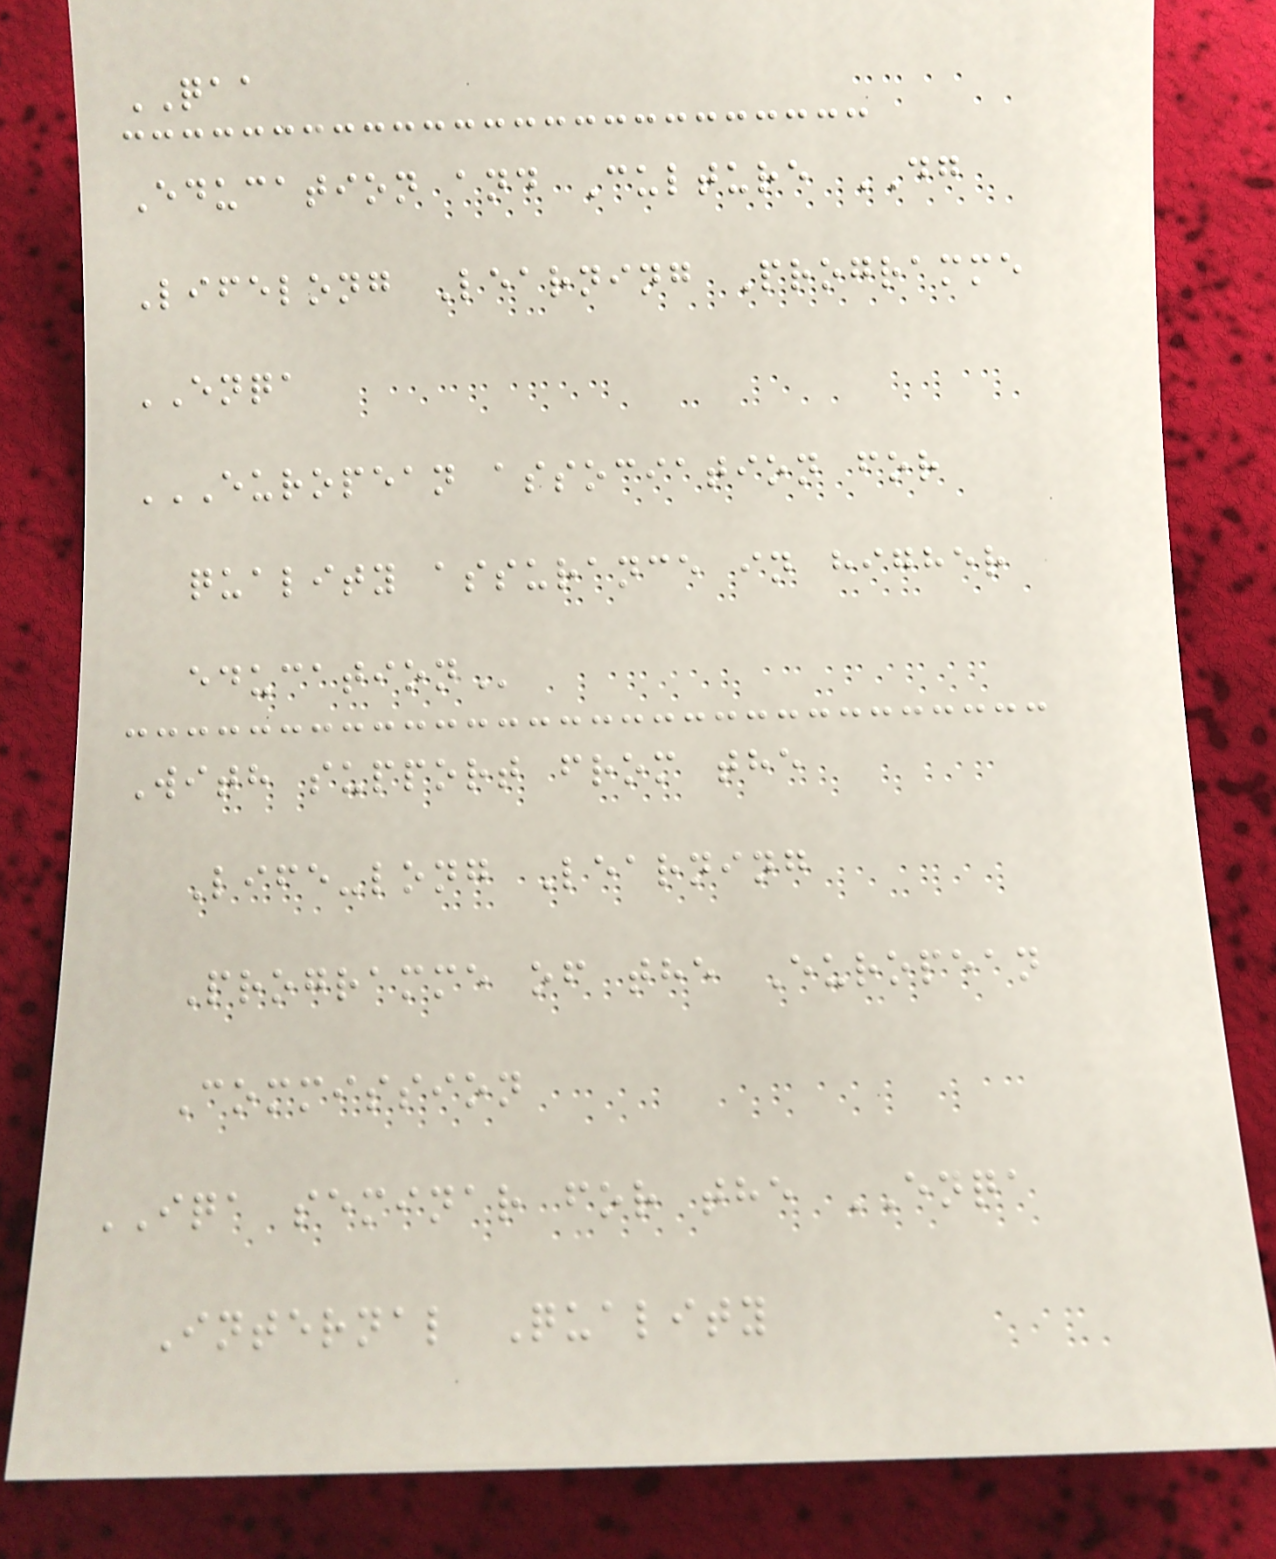QAA
Education and Culture DG
Lifelong Learning Programme
ENQA
EUROPEAN ASSOCIATION FOR
QUALITY ASSURANCE IN HIGHER
EDUCATION
With support from the
Life-long Learning
Programme of the European
Commission
IQA seminar for the ENQA
Internal Quality
